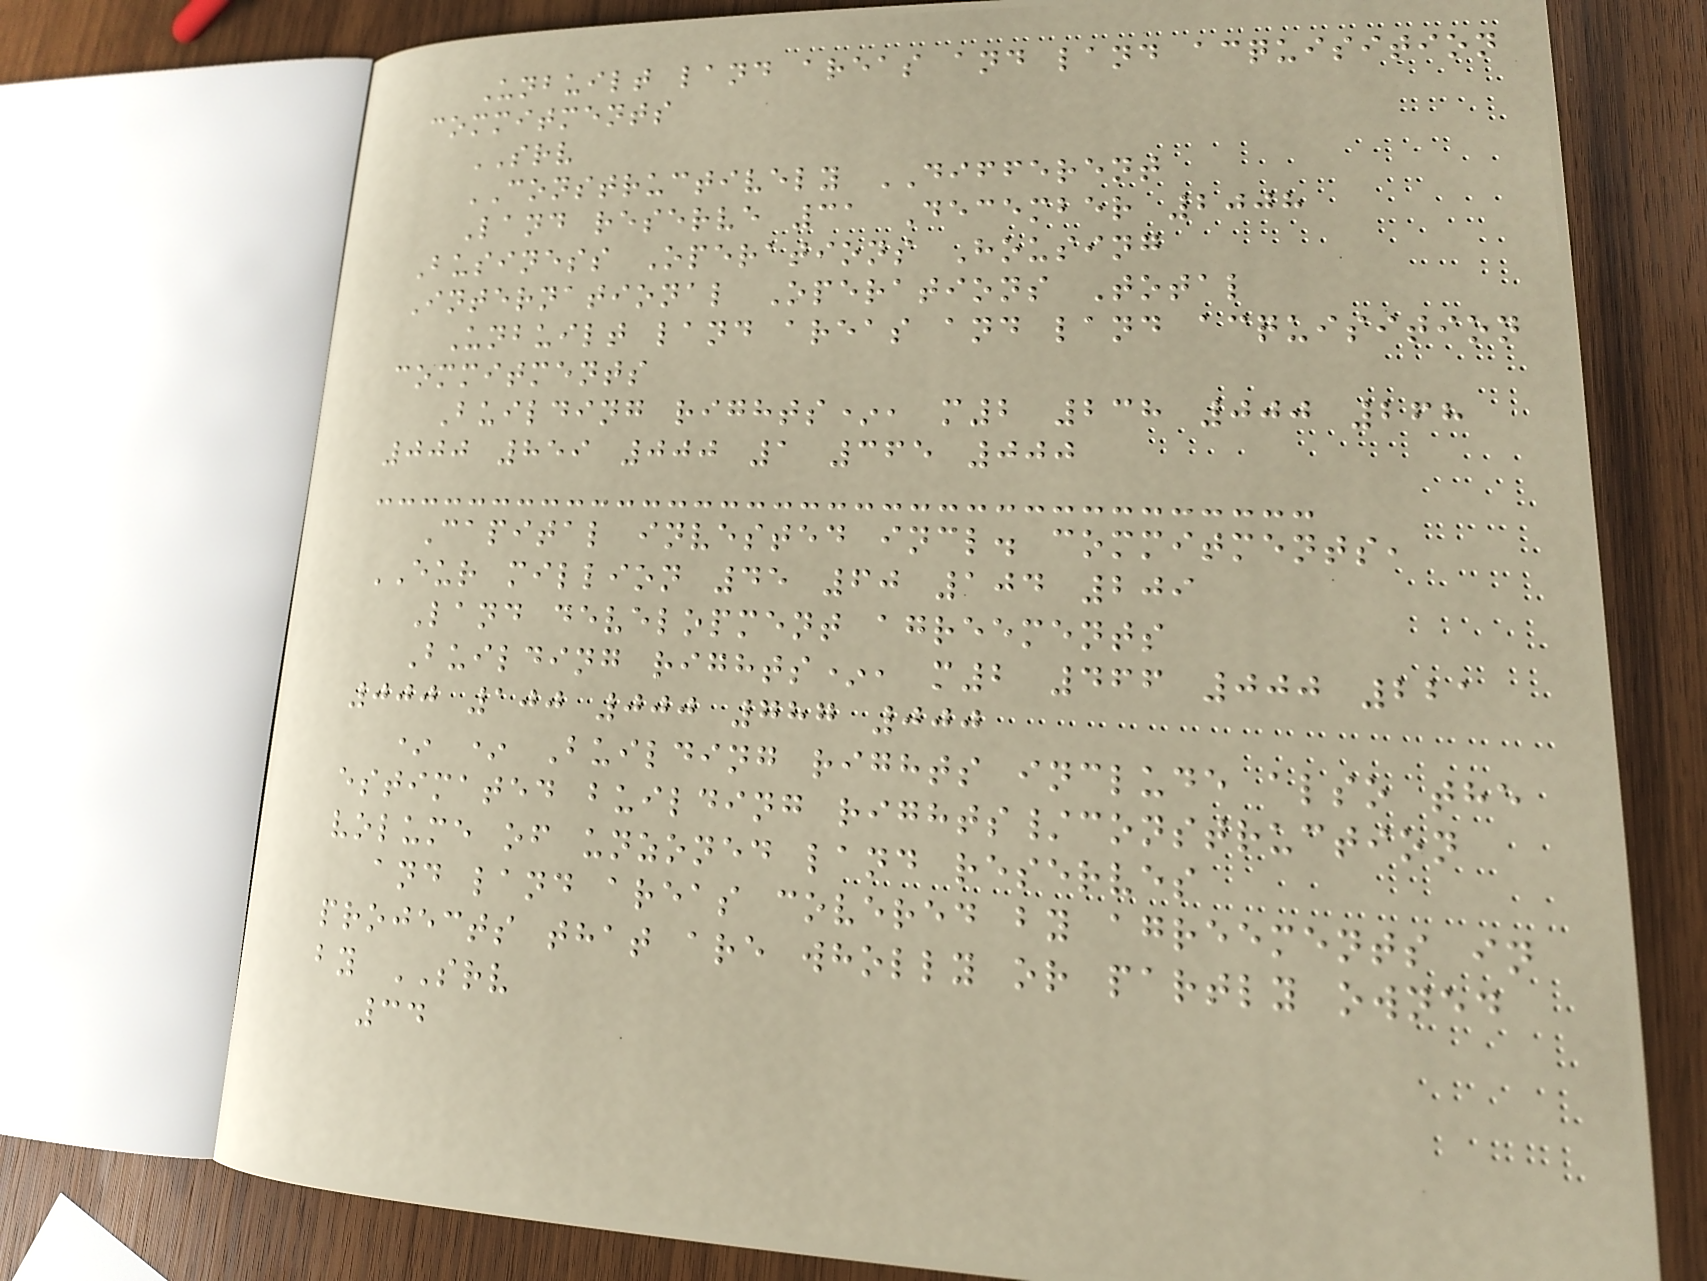Unbuilt land areas and land acquisition
commitments
SRV
CONSTRUCTIVELY DIFFERENT
Land reserve 31 December 2008
Business Operations Housing
International Operations Total
Unbuilt land areas and land acquisition
commitments
Building rights*, m2 238 000 268
000 859 000 1 365 000
Capital invested incl. commitments,
EUR million 45 60 104 209
Land development agreements
Building rights*, m2 466 000 221
000 100 000 787 000
* * Building rights include also the
estimated building rights/construction
volume of unzoned land reserves
and land areas covered by agreements in
projects that are wholly or partly owned
by SRV
34
